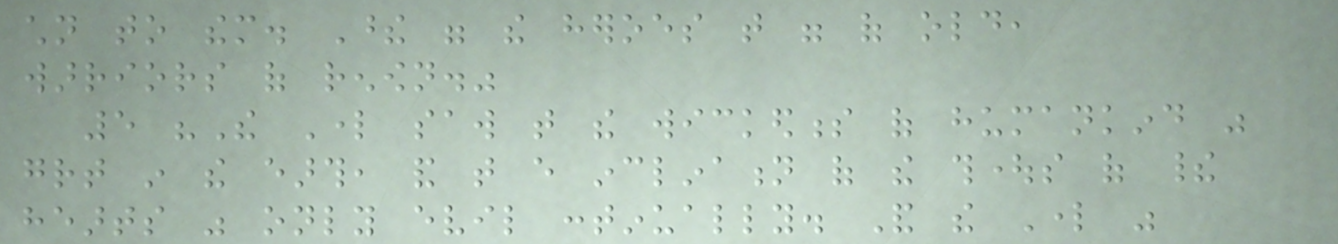children to them. These were the heroes that were of old,
warriors of renown."
5 "The Lord saw that the wickedness of humankind was
great in the earth, and that every inclination of the thoughts of their
hearts was only evil continually. And the Lord was
